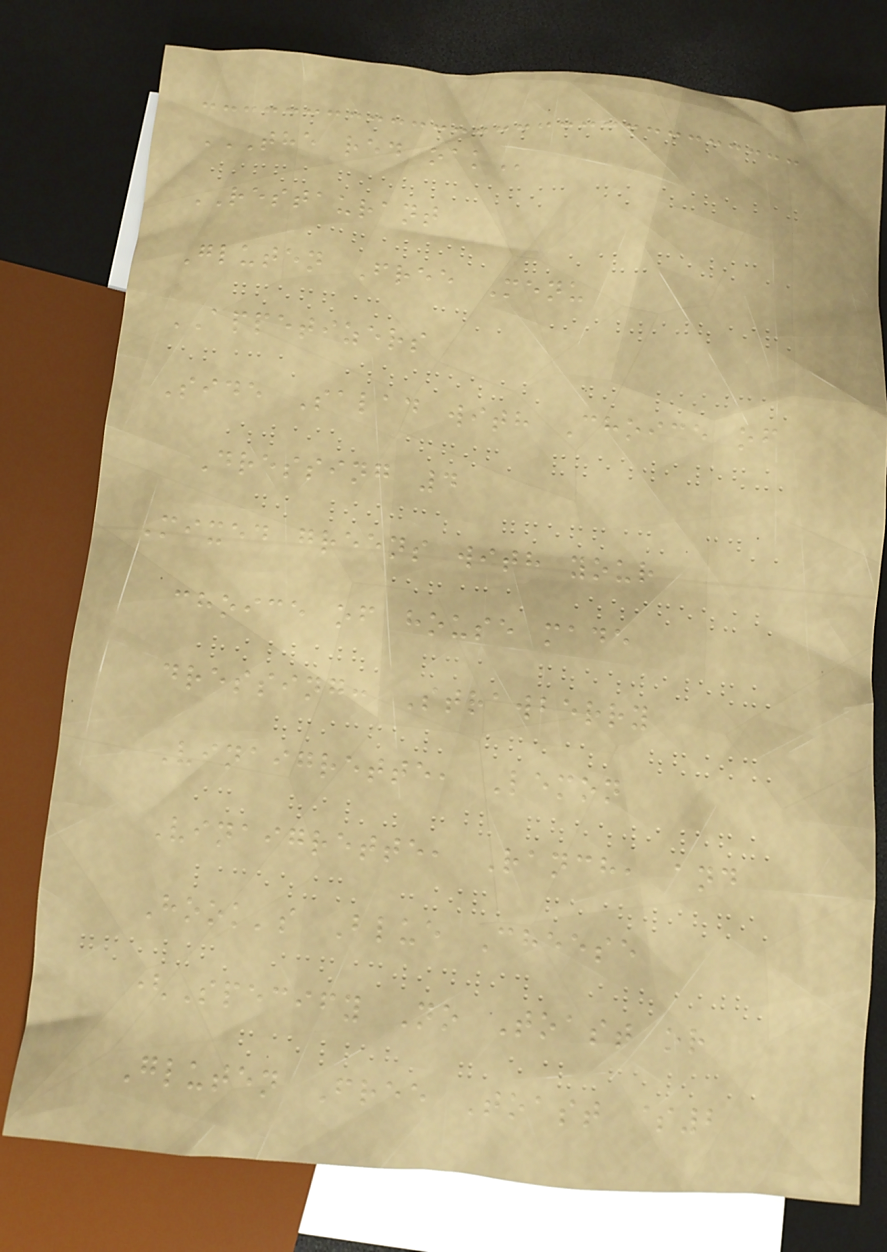THE RED OAK
RESTAURANT
Gluten Free Menu
APPETIZERS
Side Salad with Choice of
Dressing 4
Mixed greens with your
choice of house made
dressing: Strawberry
Vinaigrette, Lemon
Vinaigrette, Ranch, and
Hook's Blue Cheese
(Specify No Toast or
Gluten Free Toast $2
